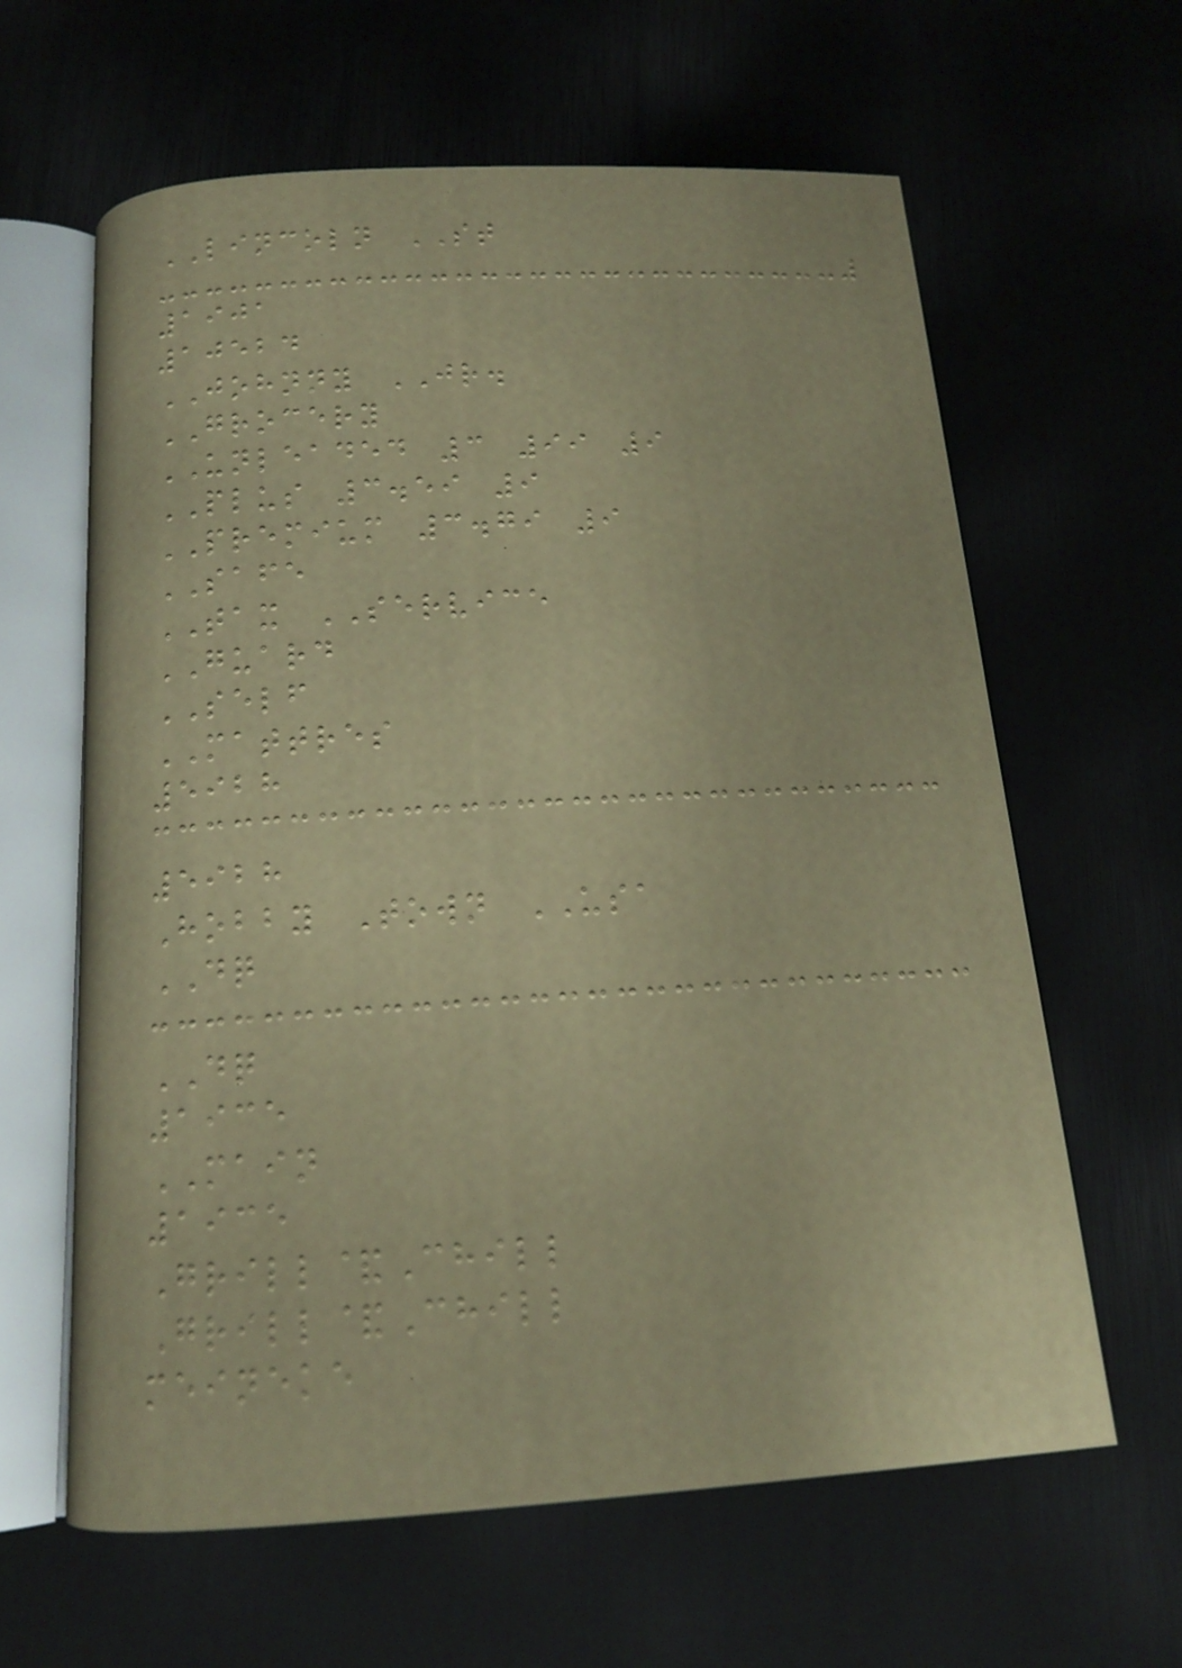LINCOLN ST
1901
10524
JOHNNY JR.
GROCERY
UNLEADED 3 99 9
PLUS 3.59 9
PREMIUM 3.79 9
SAFE
TAX SERVICE
GUARD
SELF
MATTRES
5928
5928
Hobby Town USA
DQ
DQ
1935
MAIN
1935
Grill&Chill
Grill&Chill
meineke
